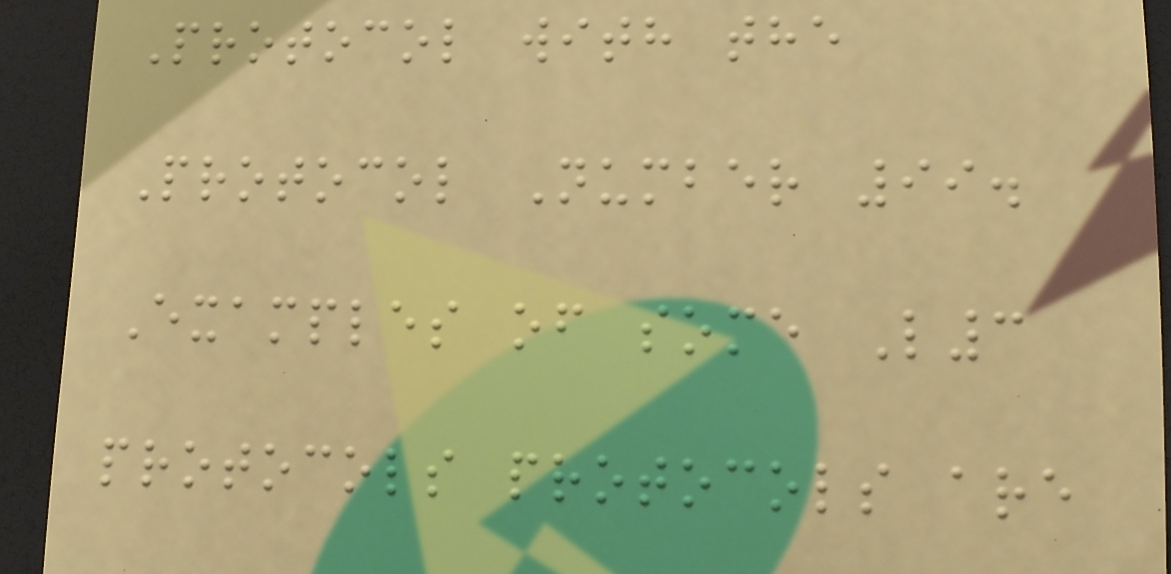Protocol with the
Protocol Number 99.
Examples of some L3
protocols protocols are
